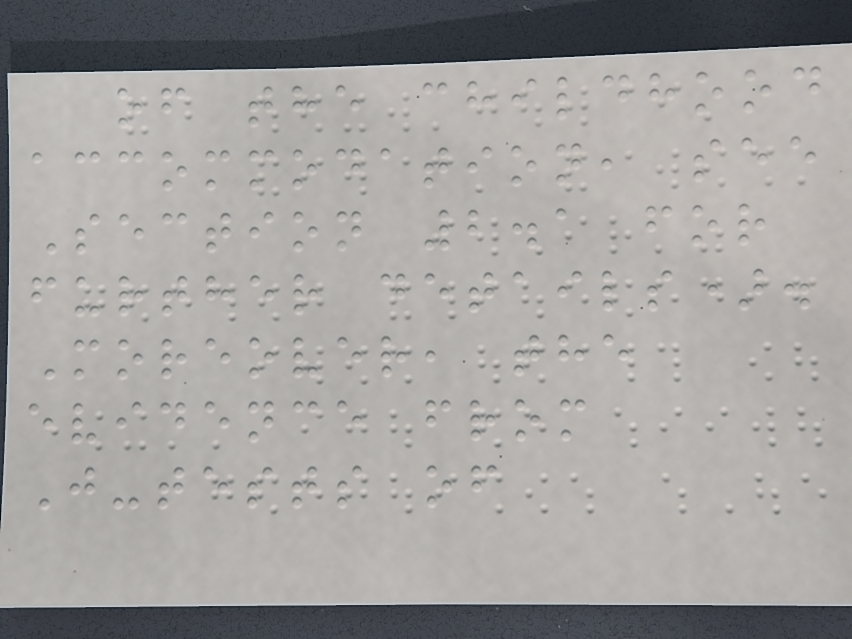of the childhood
accommodation, see
Section 2.1 for
further details).
Moreover, the
evidence from
J-tests of
